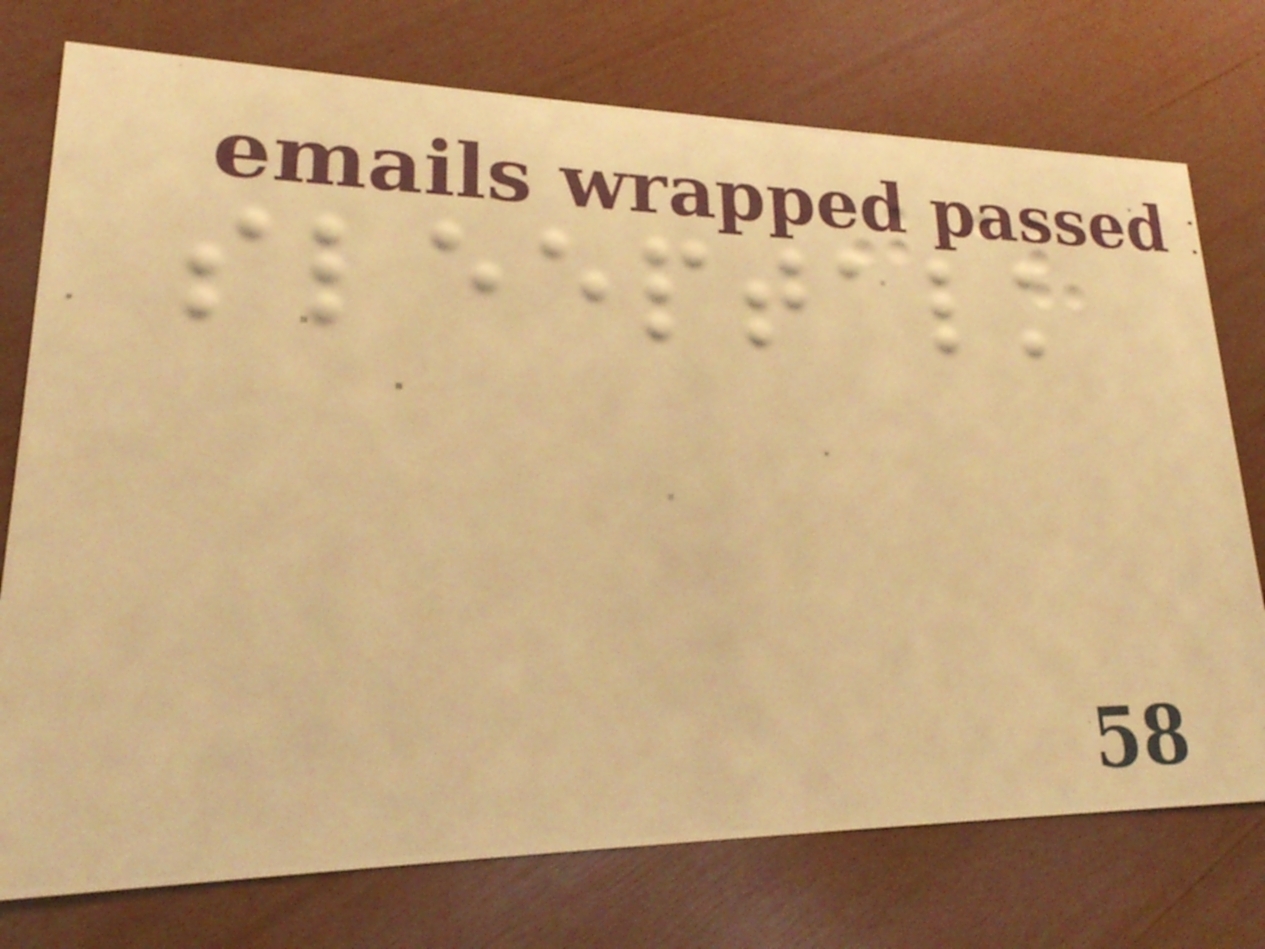sleeptalk
